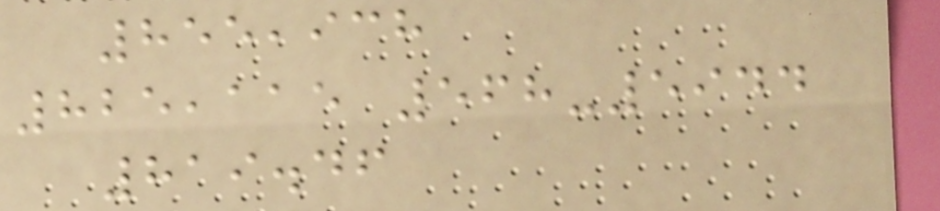855,938
825,115 568-5944
819.46
